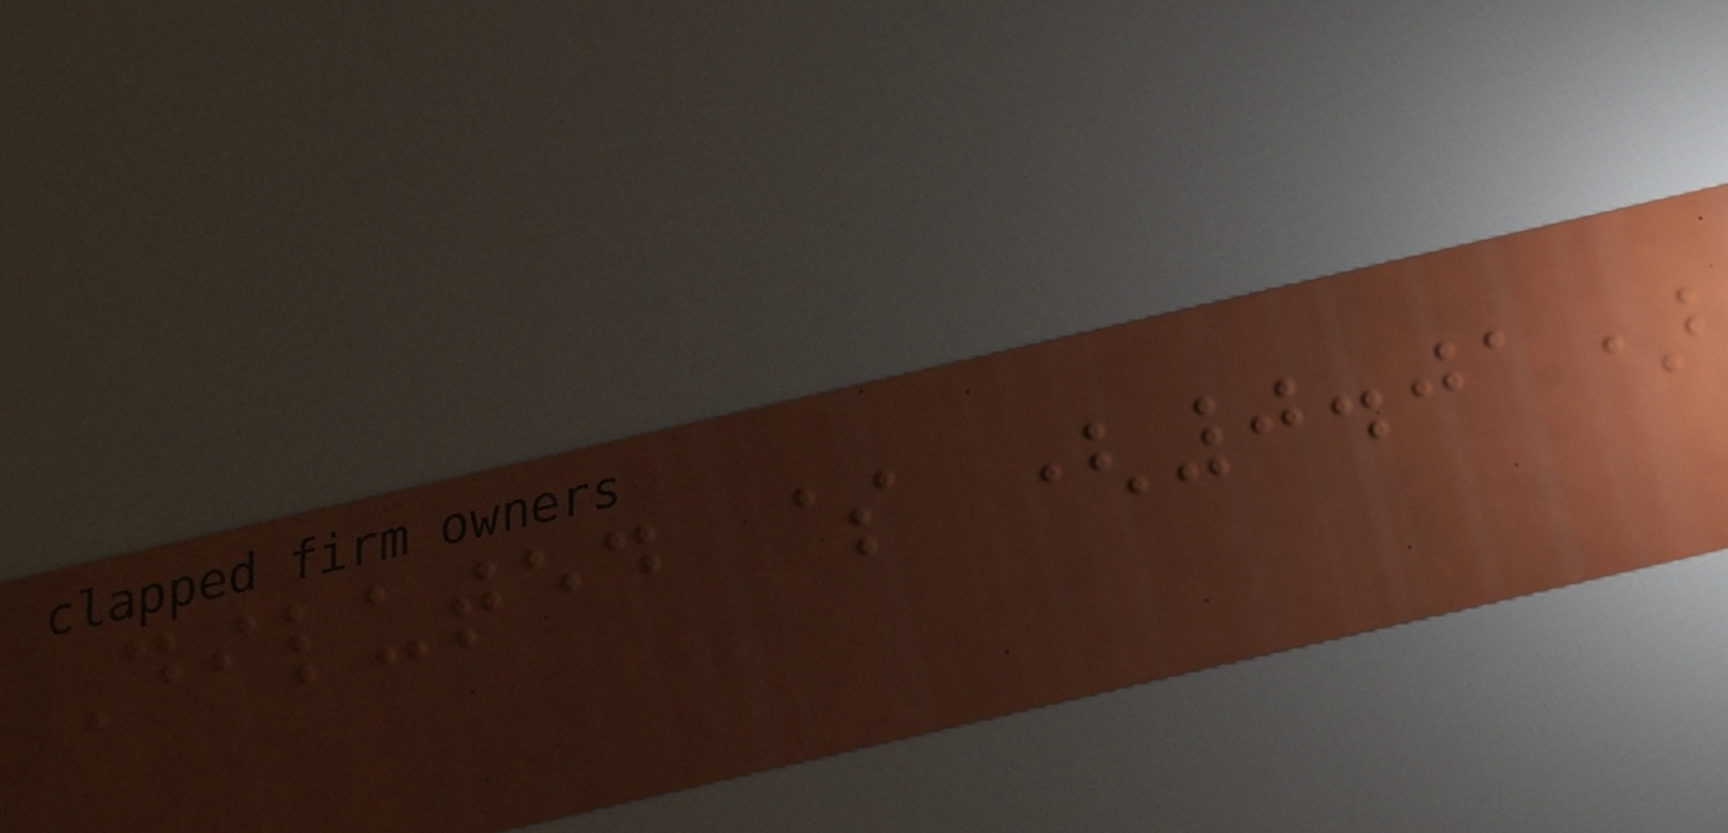Diluted $ (0.01)
